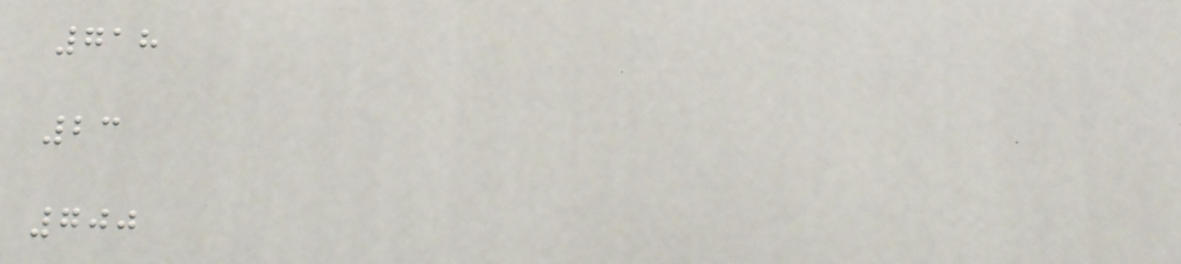718
23
700
